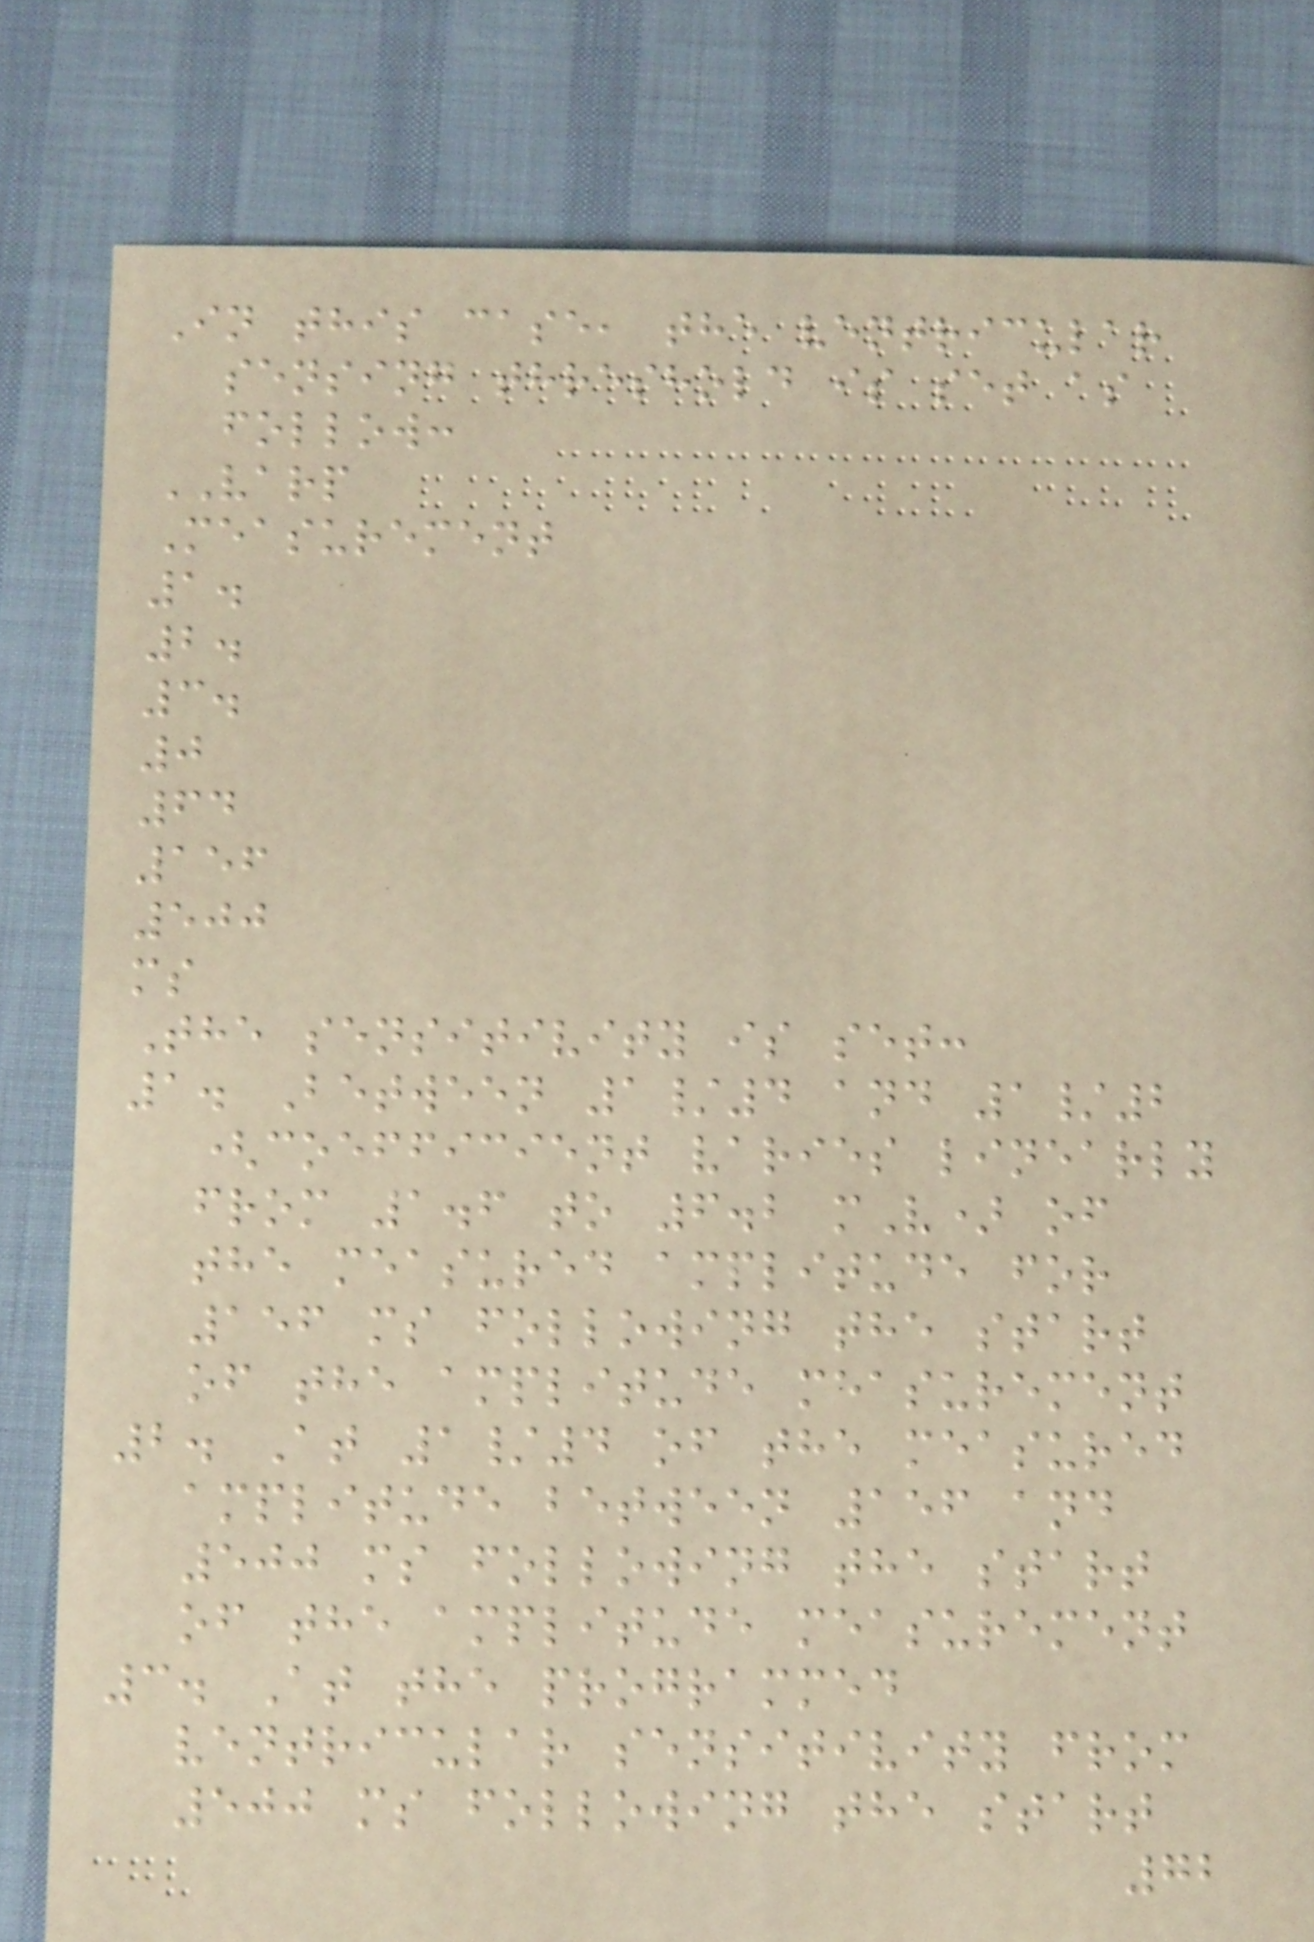In this case, the ventricular
sensing threshold is set as
follow:
VARP
Measurement
1.
2.
3.
0
64
156
500
ms
The sensitivity is set:
1. Between 1/4 and 1/2
(coefficient varies linearly
from 1.6 to 6.2 mV) of
the measured amplitude for
156 ms following the start
of the amplitude measurement
2. At 1/4 of the measured
amplitude between 156 and
500 ms following the start
of the amplitude measurement
3. At the programmed
ventricular sensitivity from
500 ms following the start
72
